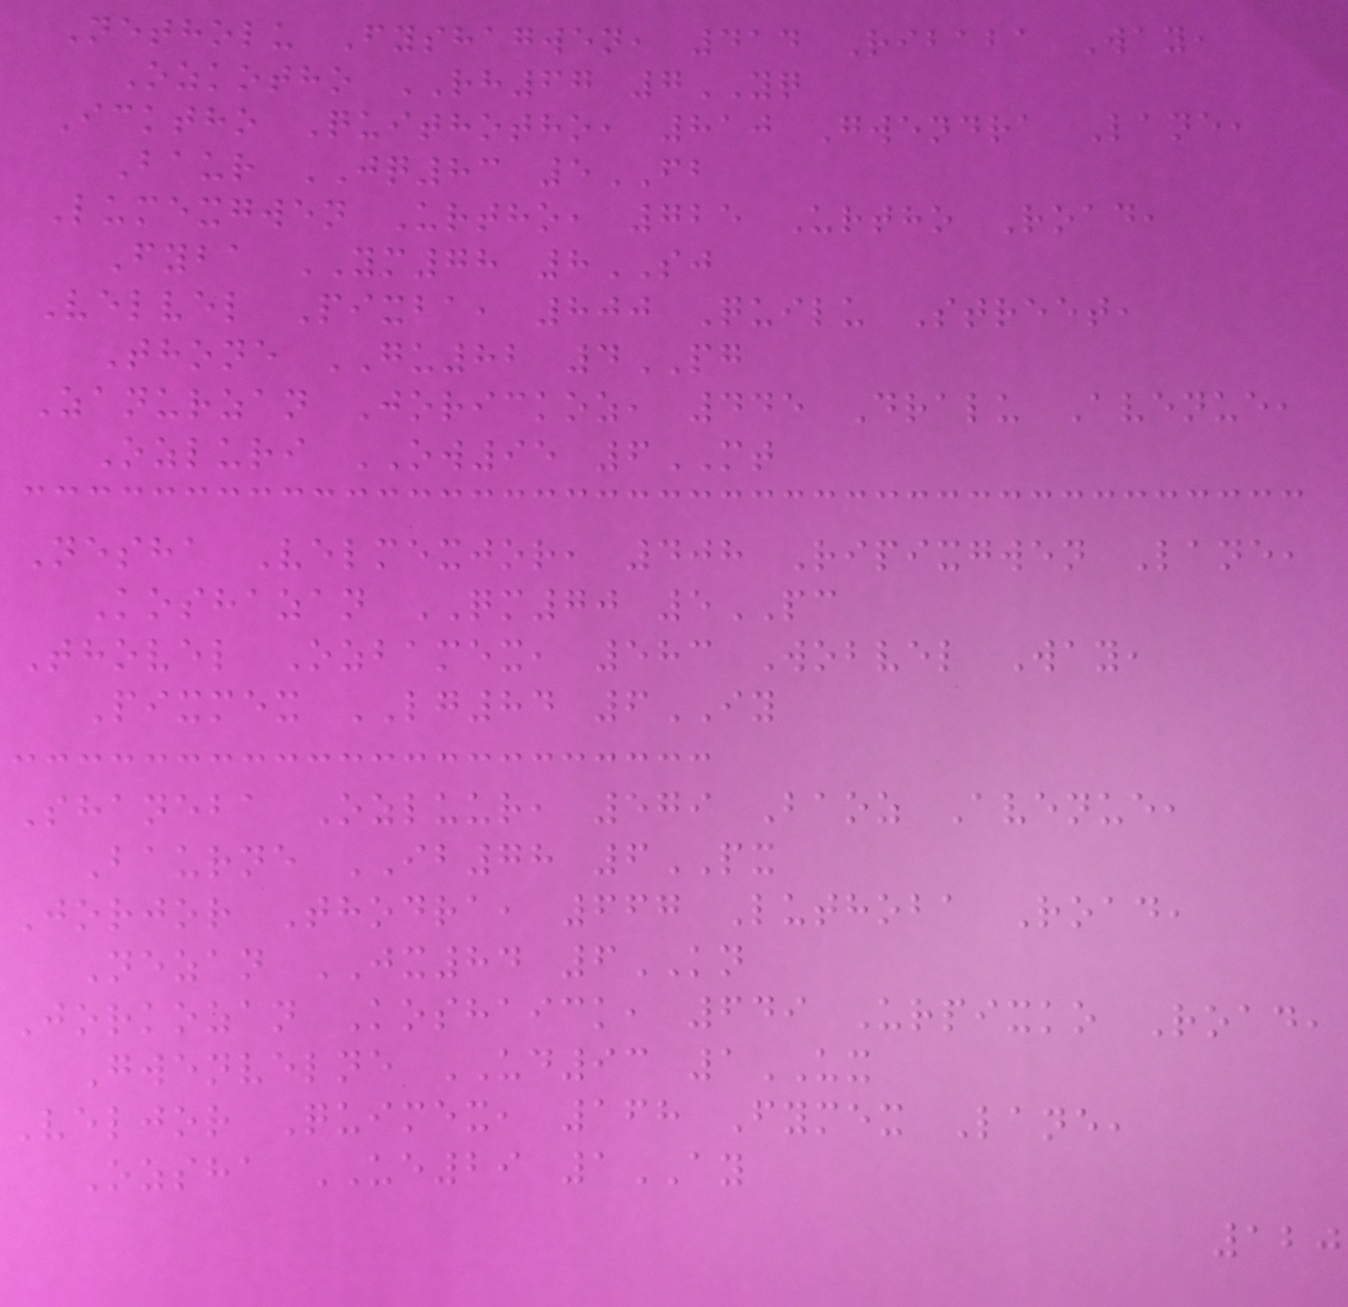Netholu Fyshagwen, 414 Ribaba Way,
Ozkotho RH67 7YQ
Icktho Quithotho, 810 Gwendra Lane,
Baur JQ83 5FB
Lumexgwen Urtho, 725 Urtho Road,
Fyba YM78 8SJ
Velvel Pixba, 800 Quilu Street,
Thone GU82 4PG
Zanurzan Jorickoz, 445 Dralu Avenue,
Ozluri OW95 6MT
Nesha Velmexjor, 408 Ripixgwen Lane,
Koshazan QM70 5PC
Thovel Ozbamex, 583 Wobvel Way,
Pixmex LG84 6IY
Shaneba Ozluur, 579 Baoz Avenue,
Baurne IB78 6PX
Jorjor Thodra, 667 Luthoba Road,
Nezan JX84 6KN
Jorkozan Koshaick, 649 Urpixko Road,
Gwenvelne UD93 1UX
Veljor Quimex, 168 Fymex Lane,
Ozsha UE29 1AY
120
